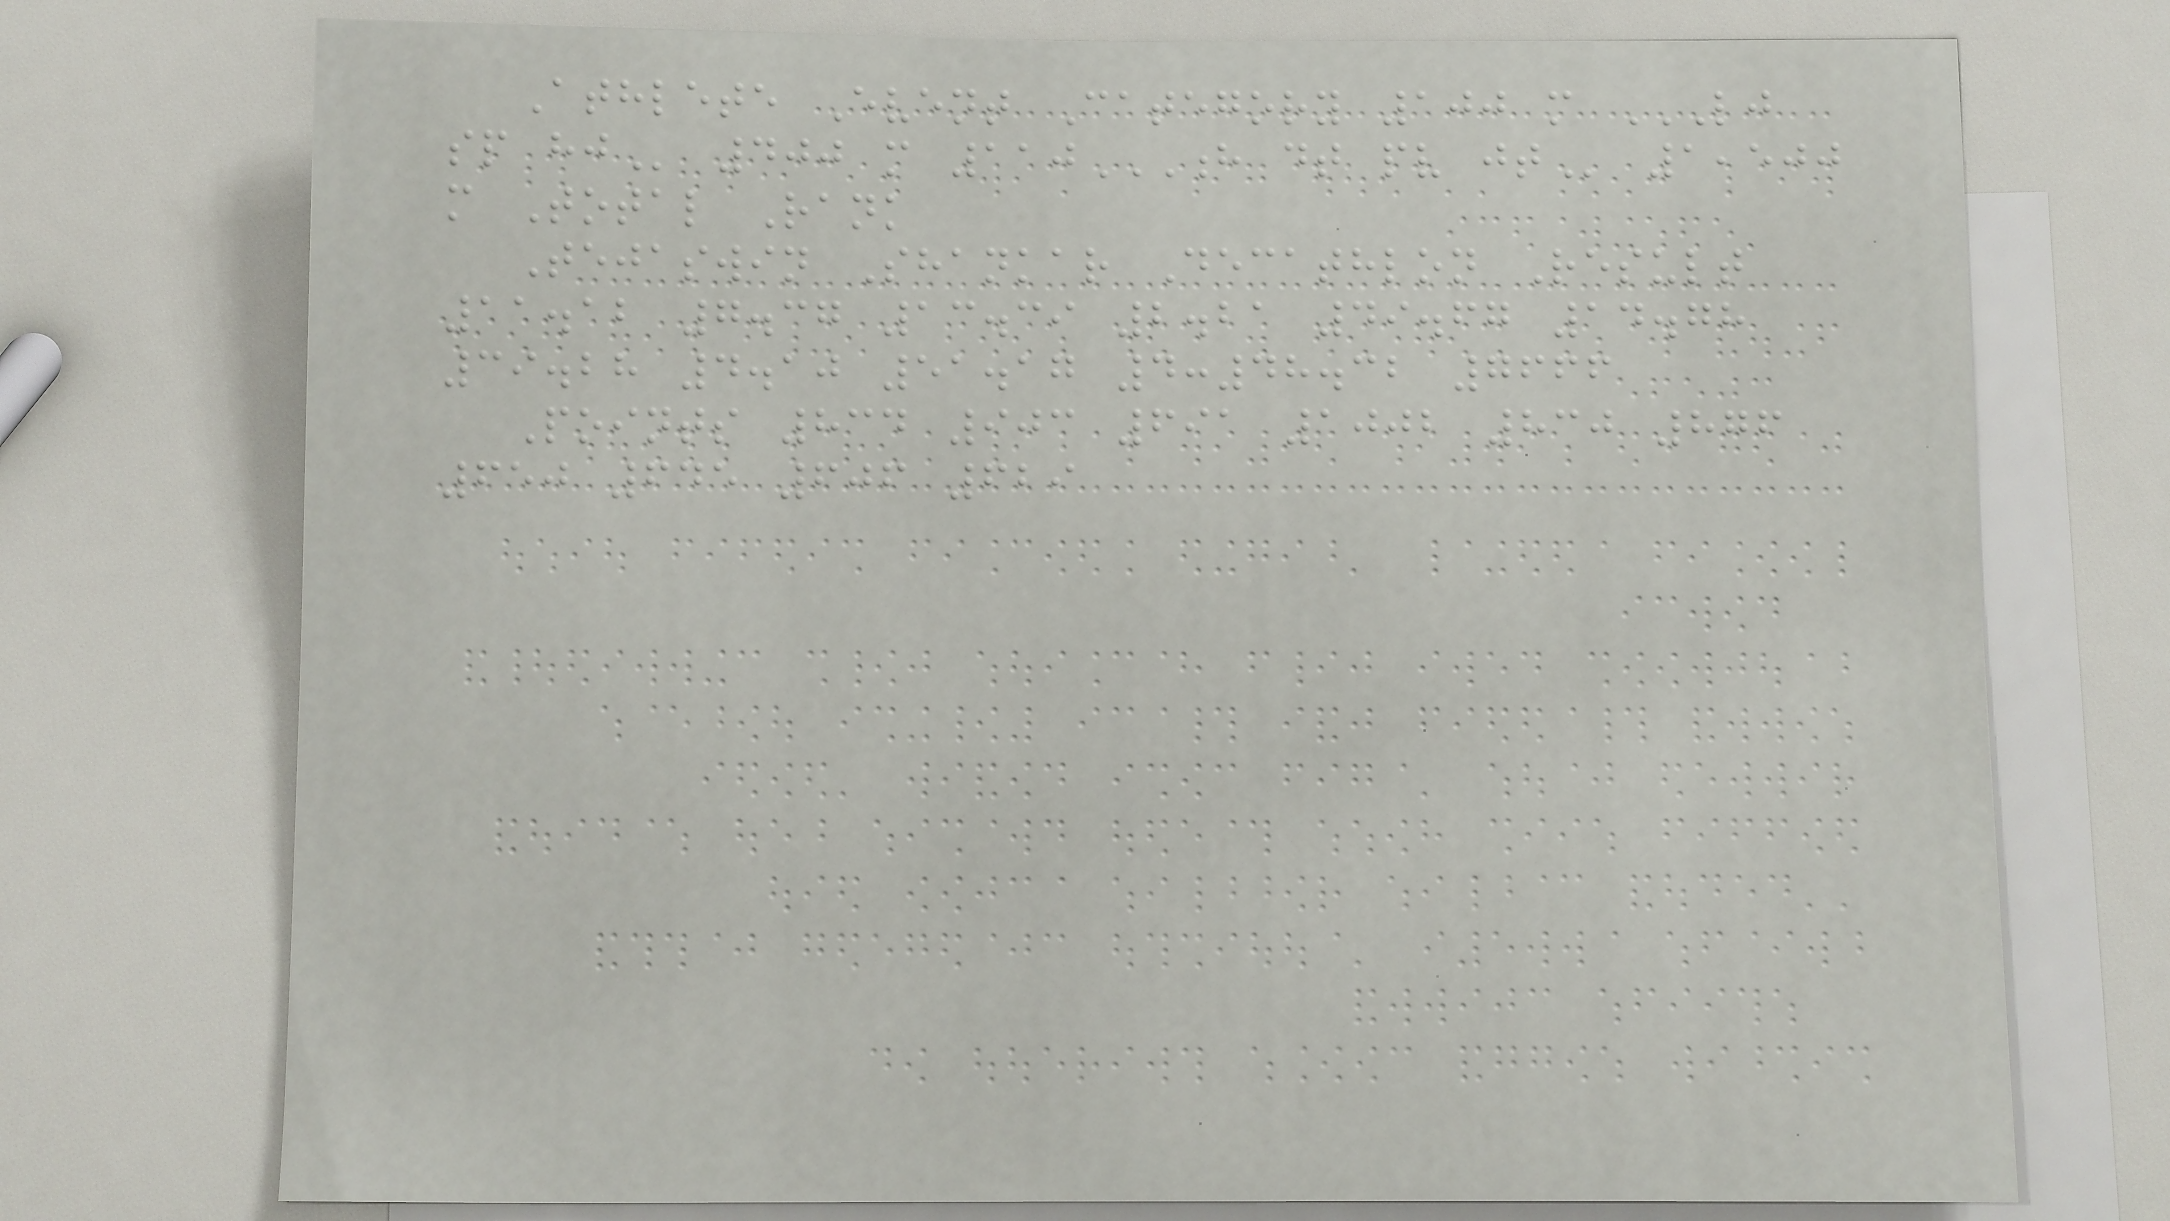Athlete Event Category 100 m LJ
SP HJ 400 m 110H DT PV JT 1,500
m Total Rank
Tejaswin Shankar Decathlon Result
11.12 7.37 13.39 2.21 49.67 14.78
39.28 4.10 51.17 4:48.32 7666
Points 834 903 691 1002 830 876
650 645 606 629
